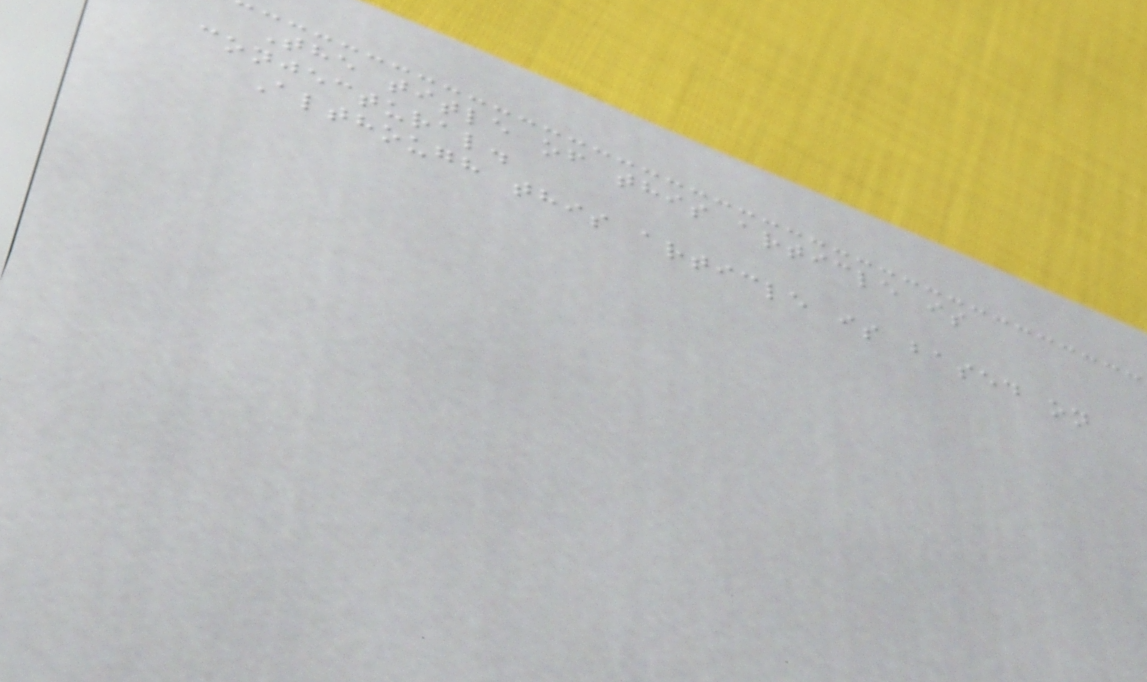The title of this article is
conjectural.
Although this article is based on
